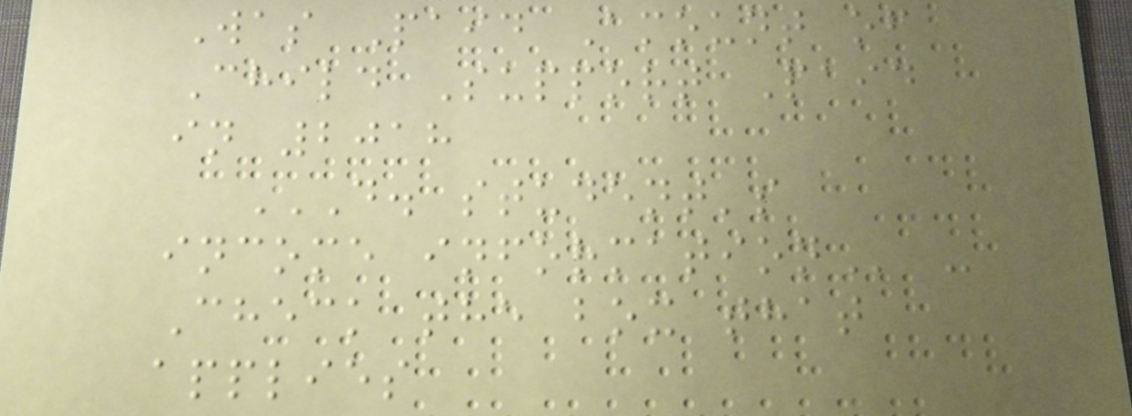Was Paid Amount of
Child Support Paid
in 2018
D. STUDENT'S
INCOME INFORMATION -
Check the box that
applies
